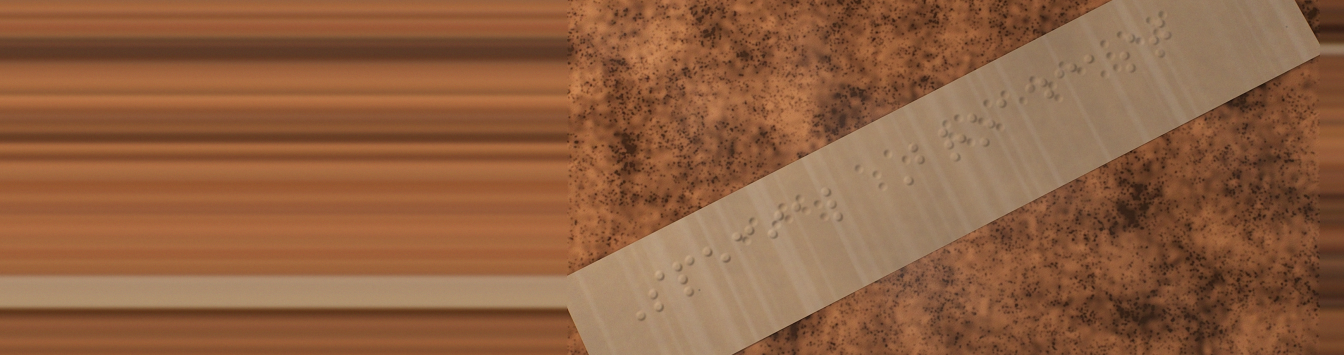Special Broadcast
